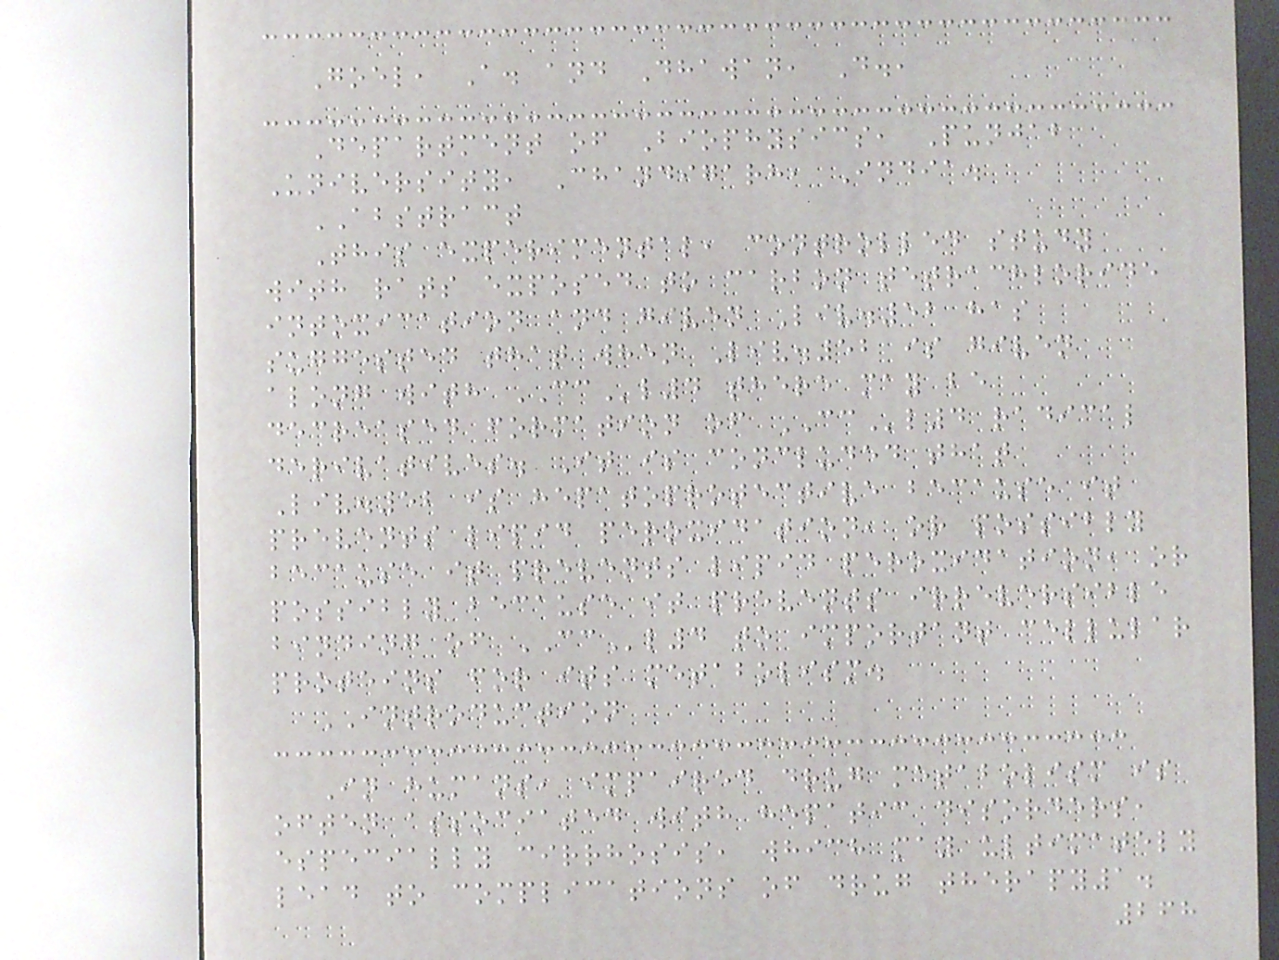Goel, A. and Dhawan, D.,
Department of Biophysics, Punjab
University, Chandigarh, India.
ABSTRACT
This experimental, controlled study
with rats exposed to carbon tetrachloride
intoxication and given Liv.52 has
suggested that when Liv.52 is given
along with CCl4 there may be
decreased formation of CCl4 radical
derivatives. It is concluded that
Liv.52 is hepatoprotective because it
prevents lipid peroxidation, or possibly
because it prevents lipid peroxidation, or
possibly because it prevents irreversible
binding of CCl4 to important cellular
proteins for its metabolism.
INTRODUCTION
In humans, impaired drug metabolism is
often associated with hepatic disorders,
especially cirrhosis, which may ultimately
lead to complications of drug therapy1.
268
